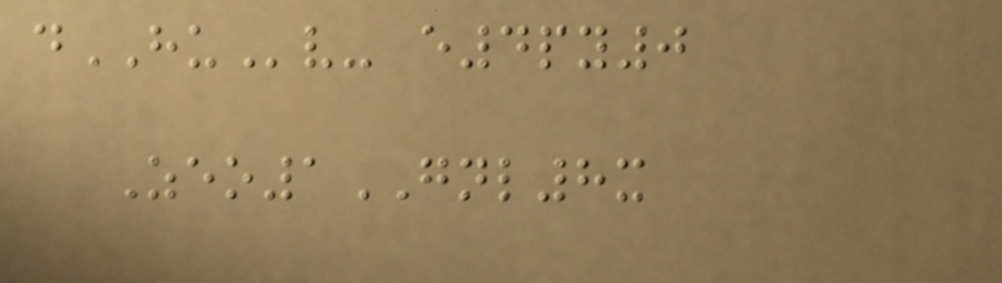dHUv- e4py0
Zeo1GNL8x
